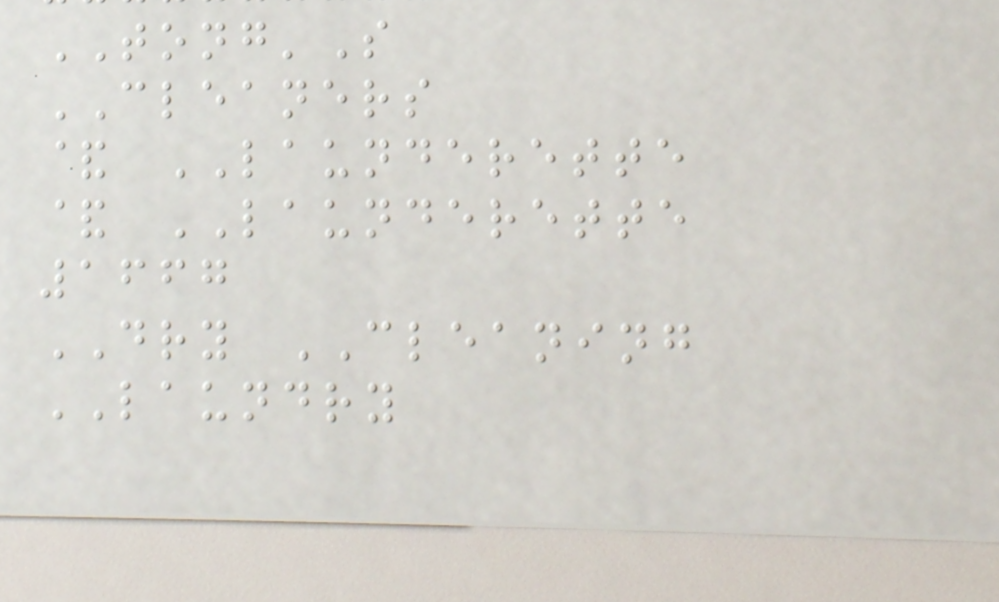TONG'S
CLEANERS
& LAUNDERETTE
& LAUNDERETTE
1667
DRY CLEANING
LAUNDRY
